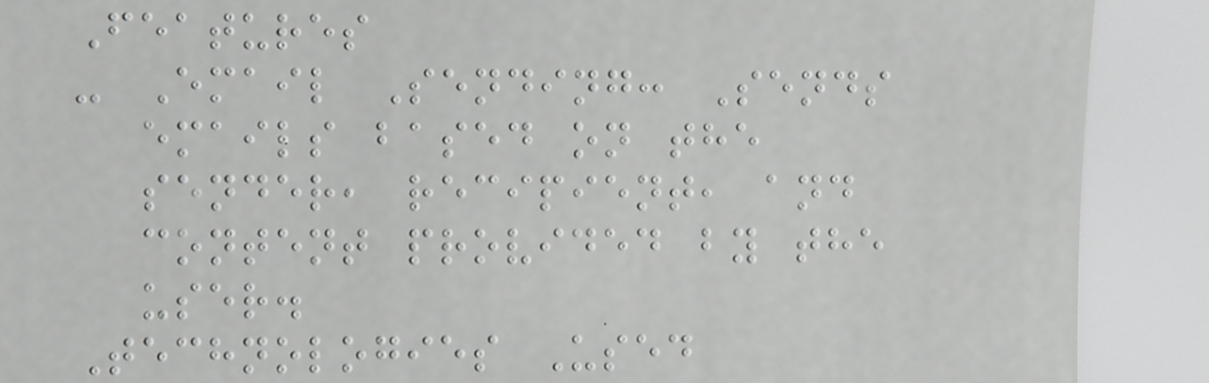Features
- Email Sending: Sends
emails based on the
sender, recipient, and
content provided by the
user.
Technologies Used
